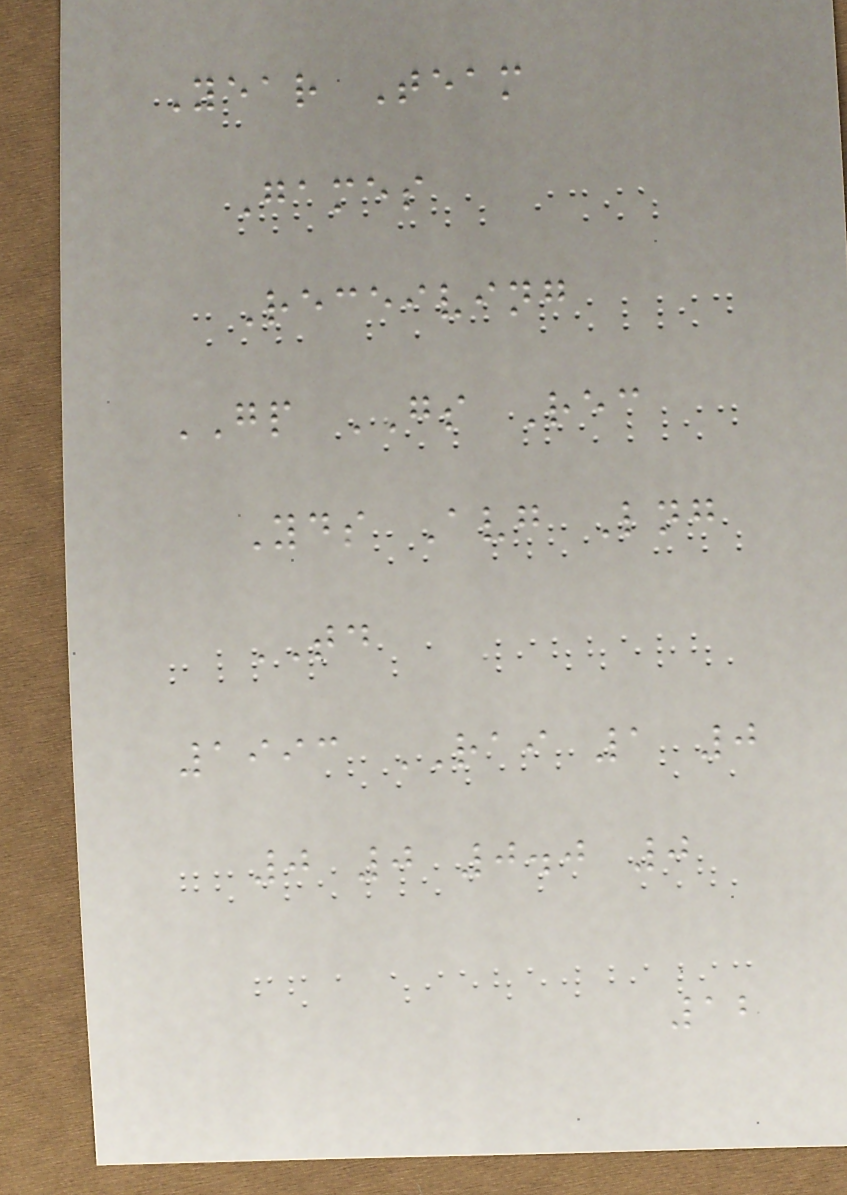Year Team
Games
Receiving
GP GS Rec
Yds Avg Lng
TD
1993 RAI 1 0
0 0 0.0 0
12
